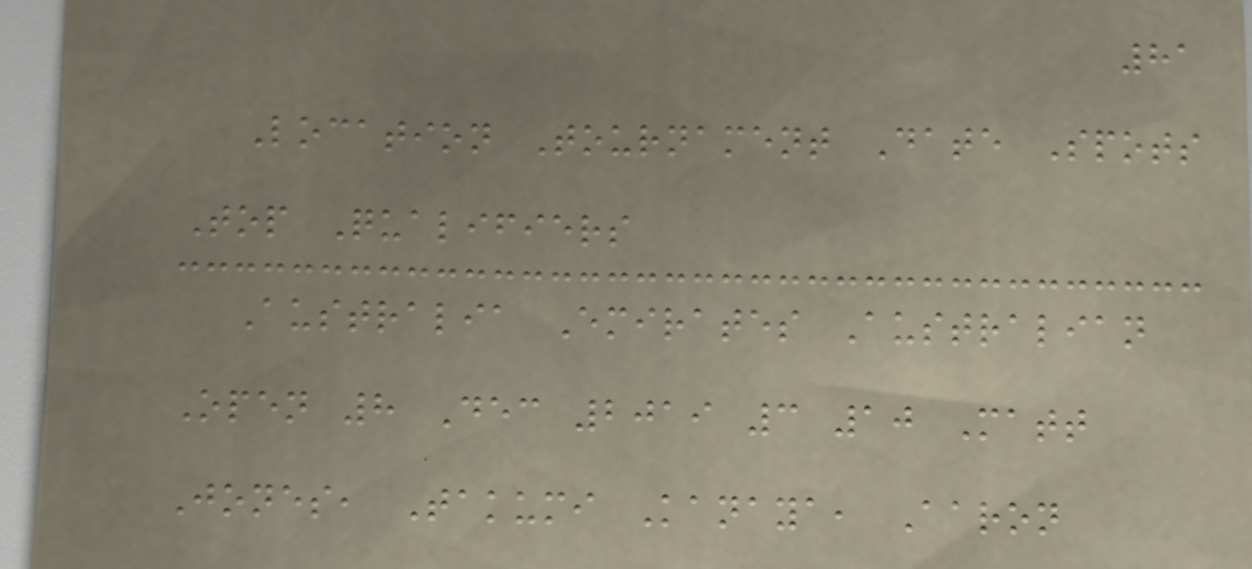81
Location Tournament Date Spots
Top Qualifiers
Australia Emirates Australian
Open 8 Dec 2019 3 10 Matt
Jones, Takumi Kanaya, Aaron
